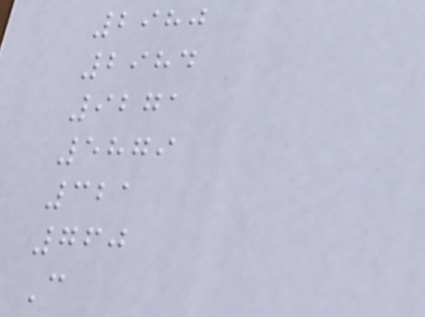2980
2984
9271
5879
321
760
C
